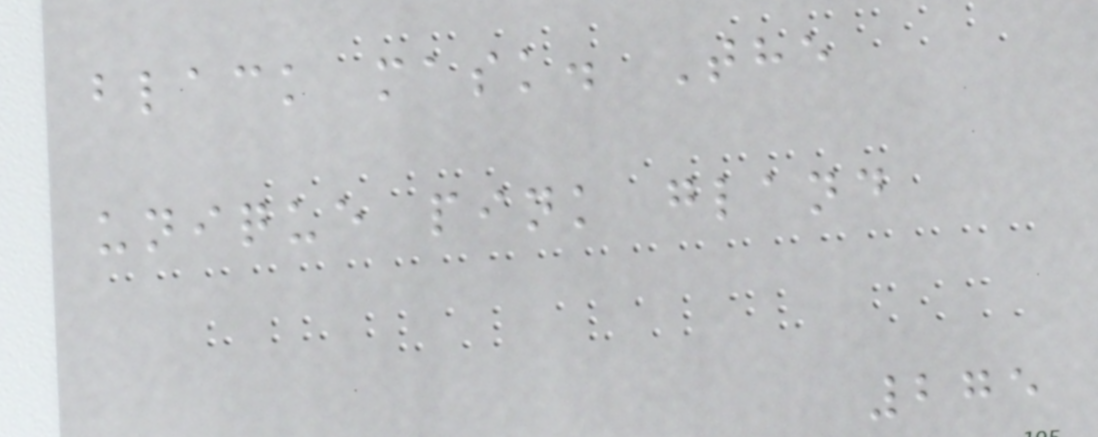black mask. The
unique pink gland
275
